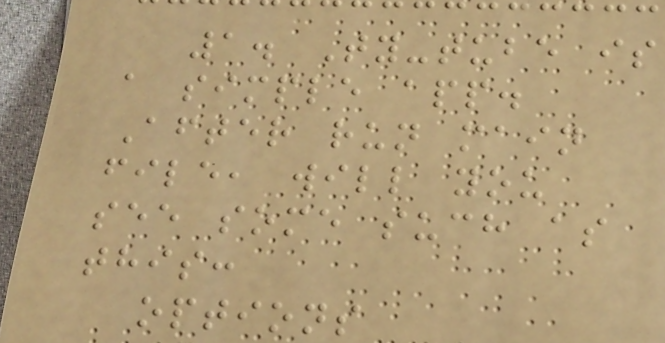1. Ty-tube is
a simple app.
After run main
file, will you
see some such as
this:
options
